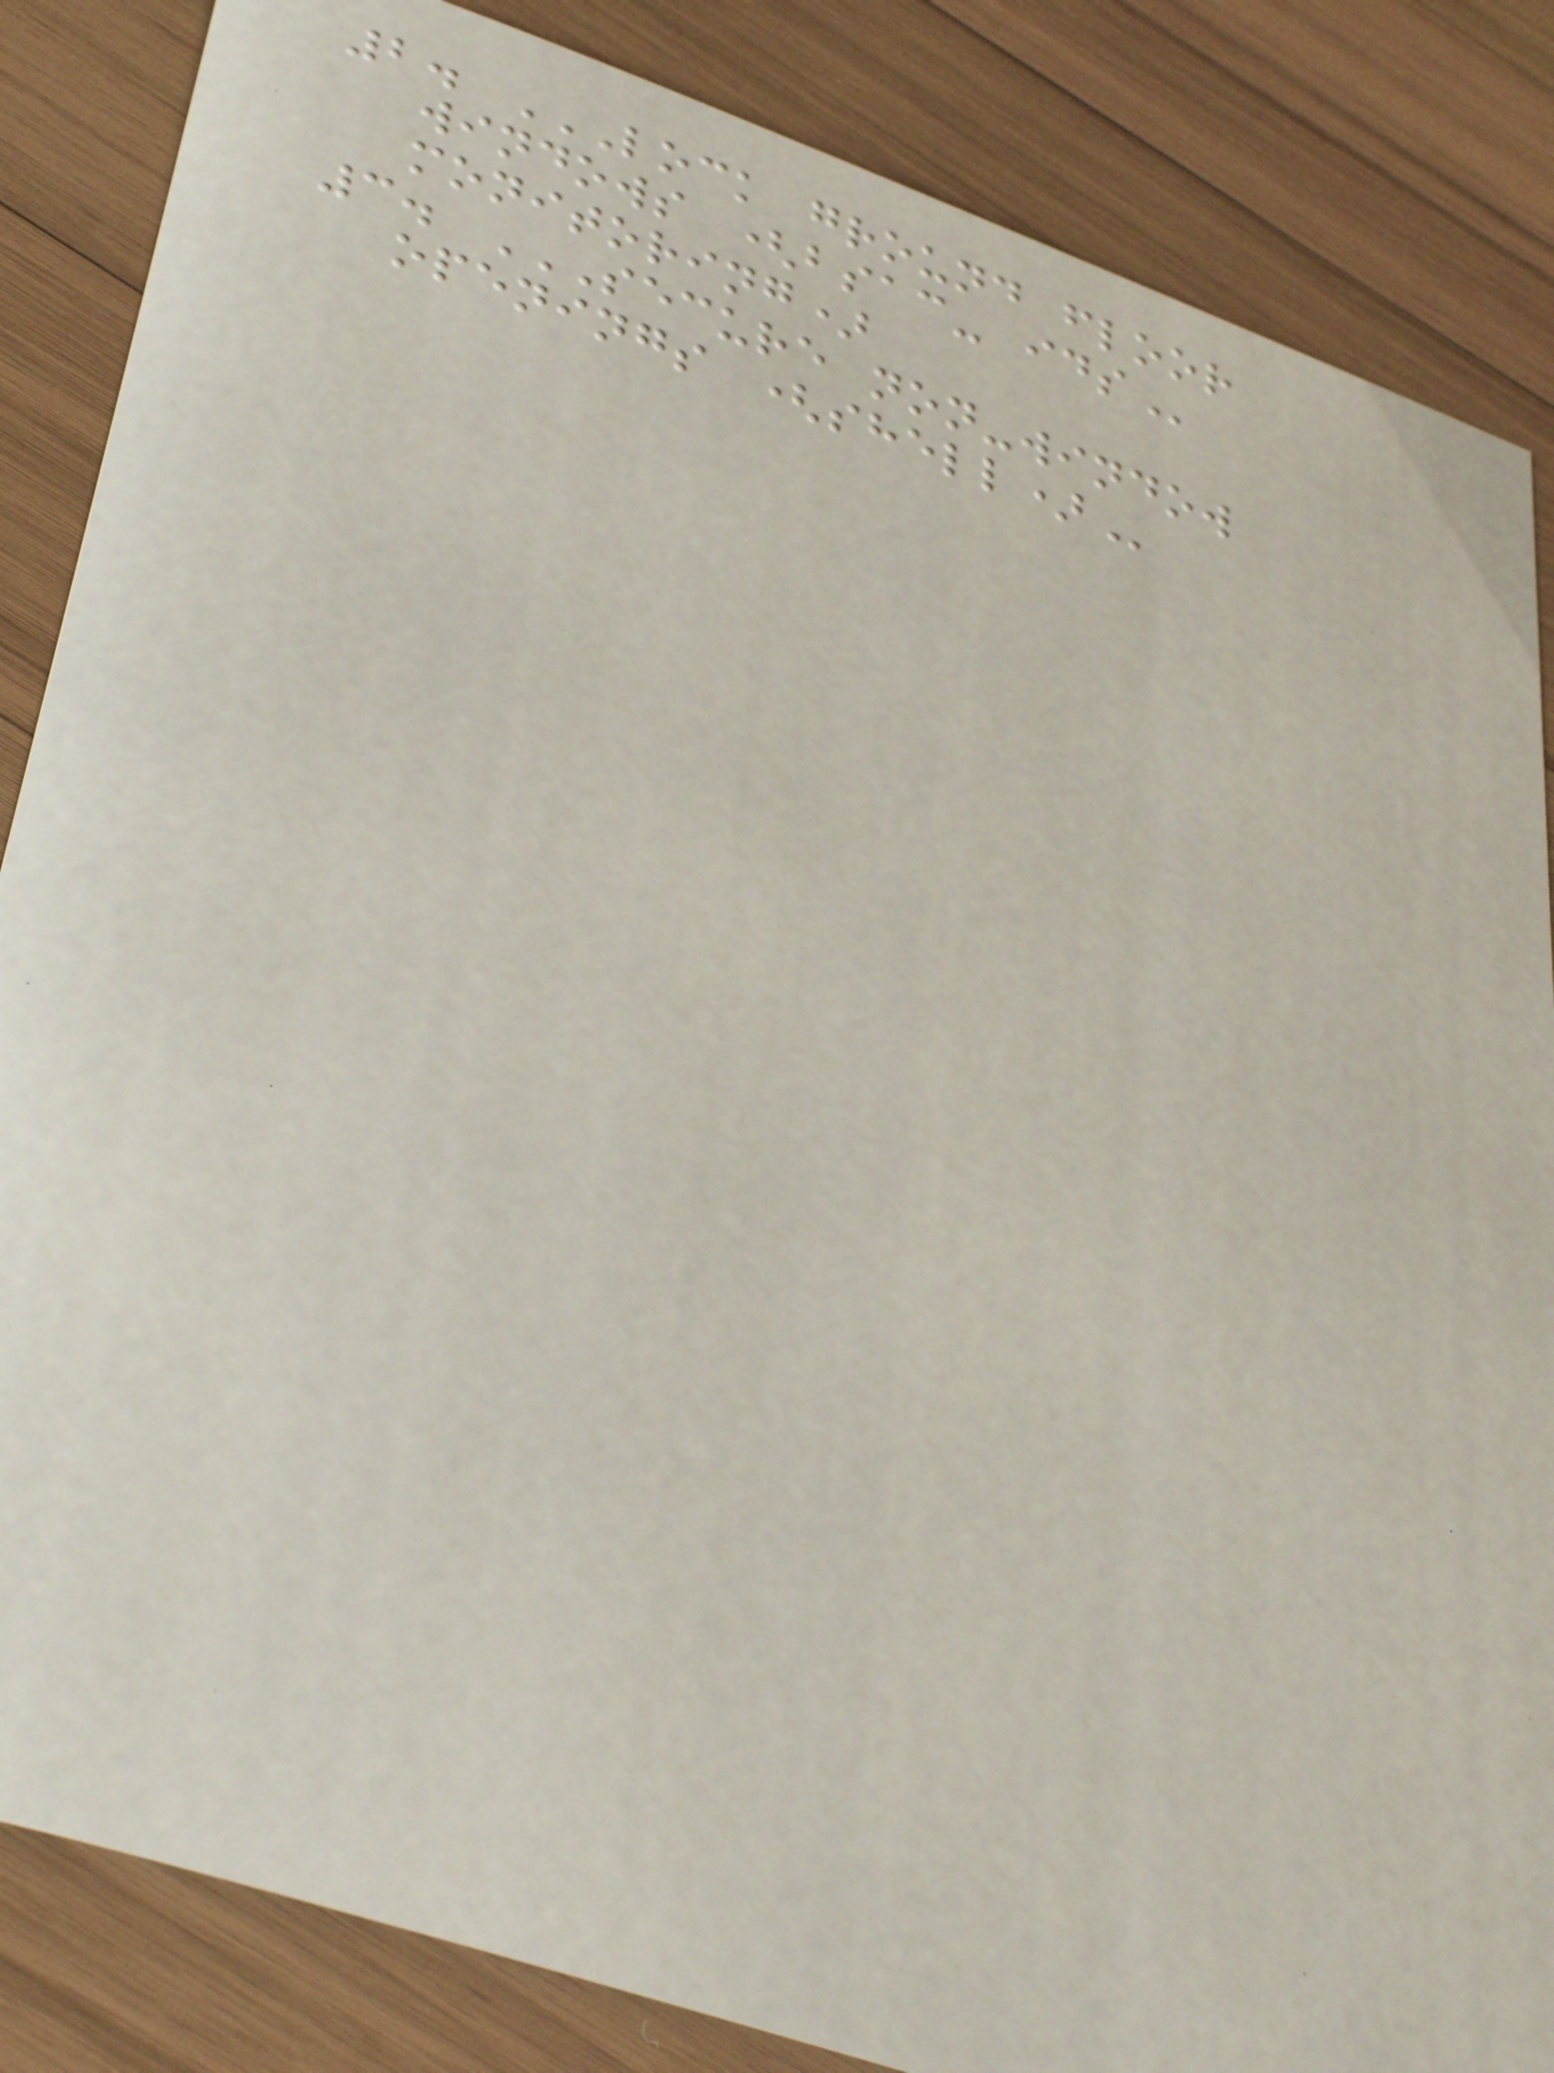2. LOCK GROUND FLOOR
WINDOWS (BSAC- IDS
monitoring)
3. SECURE NON-WINDOW
OPENINGS (SHELL)
